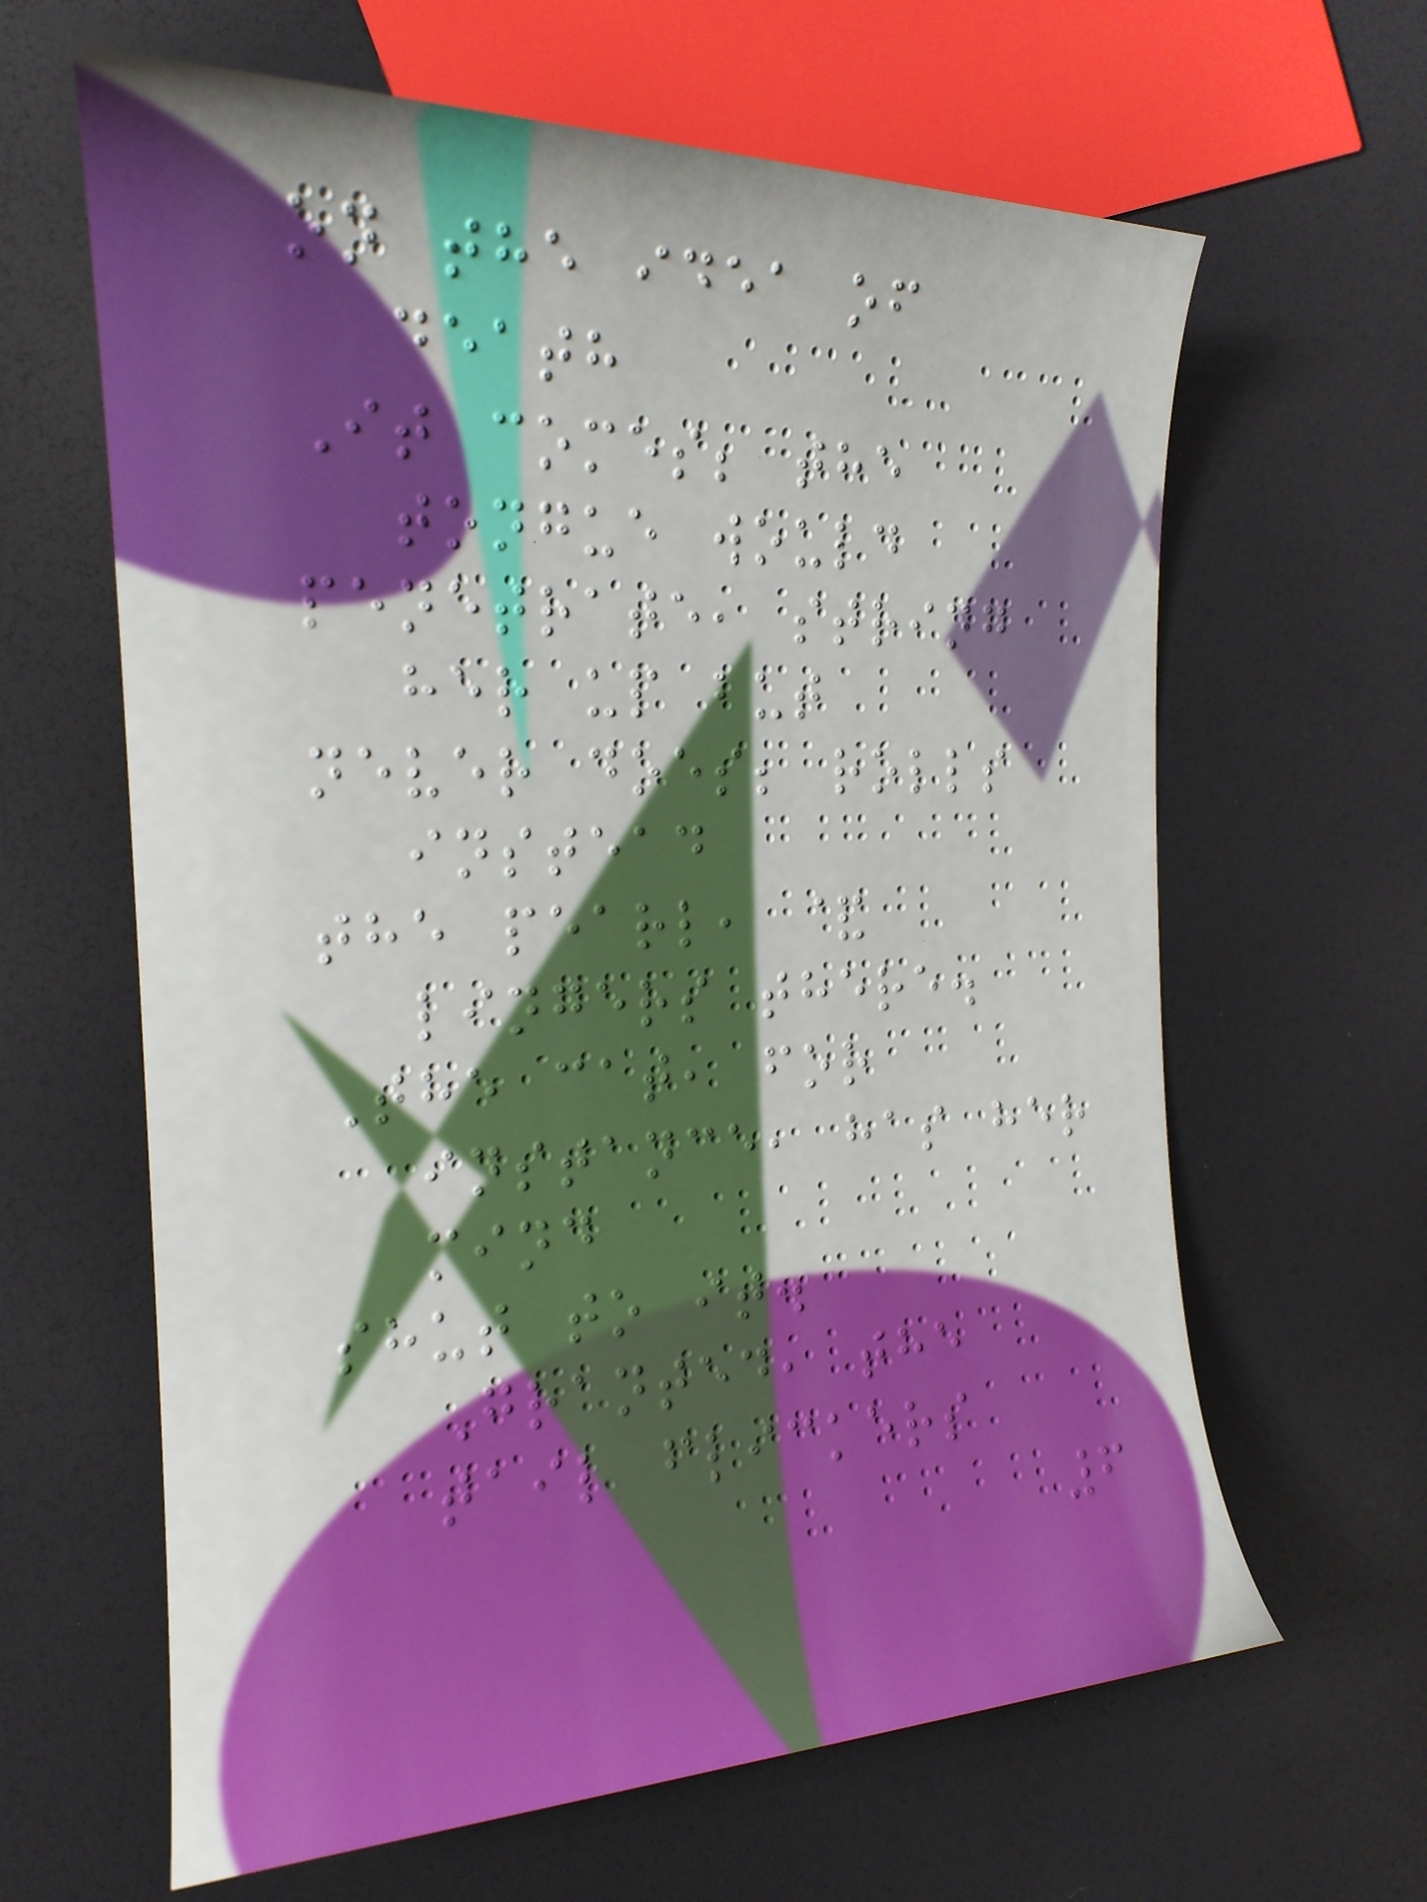on the idea of
death
It comes; the
tongue would
penetrate, string
her up but
never does; rolls
instead
the pearl, &
lingers there.
The cat, for
instance, has her
mind
shut to it.
Granted, the
tail flickers
6
